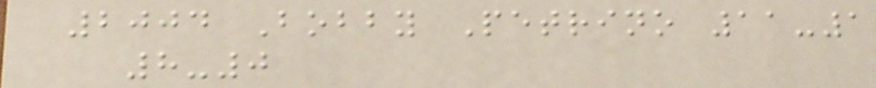2004 Bobby Petrino 11-1
8-0
